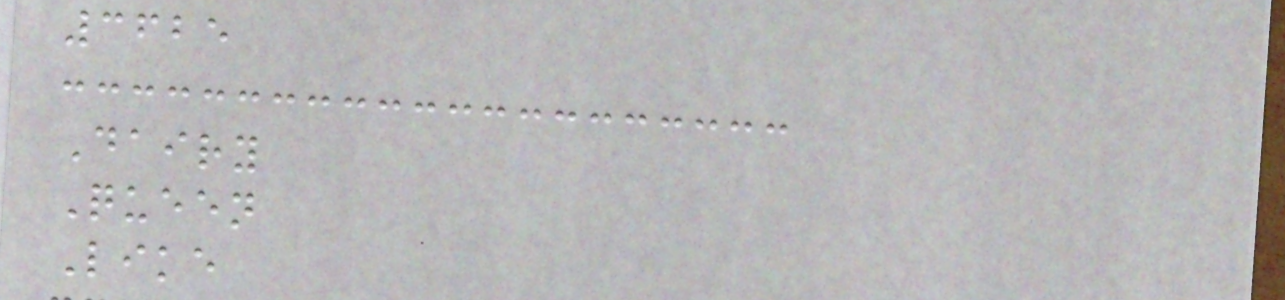3625
Dairy
Queen
Like
